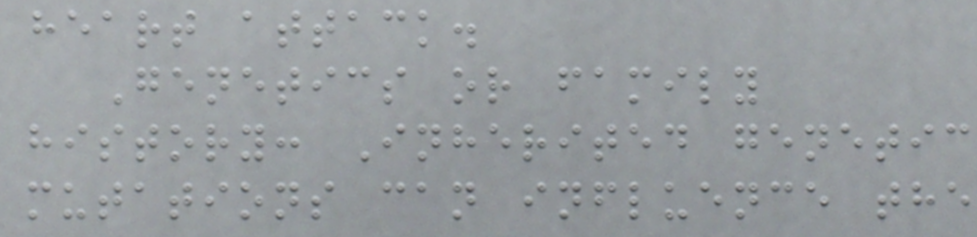heart attack.
Genetics or family
history: Inherited genetic
mutations can influence the
